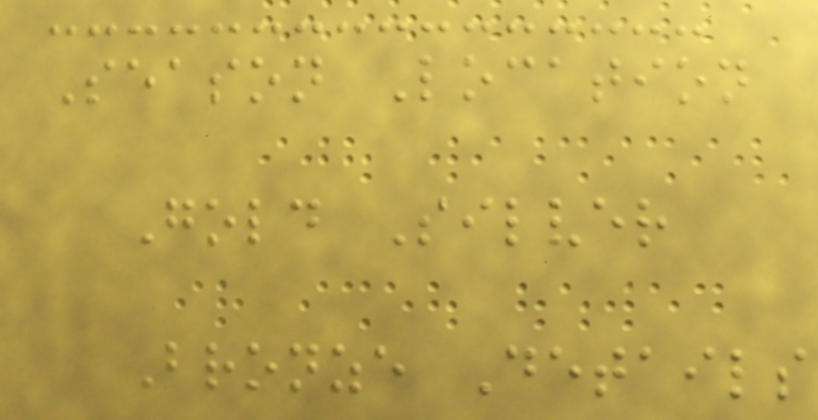Season Location
Gold Silver
Bronze Details
